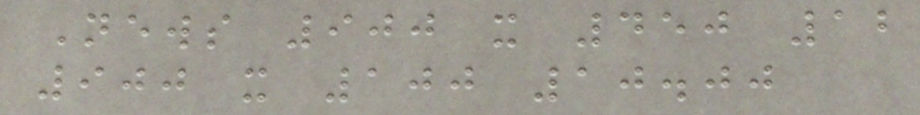News 900 x 450 12
900 x 100 10.00
